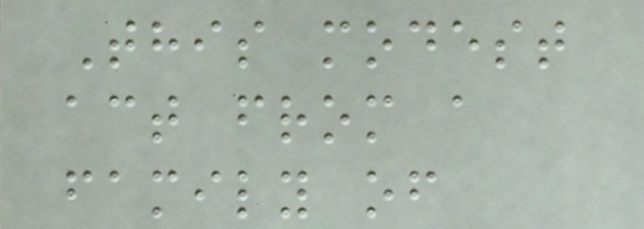This modest
act from a
family of
